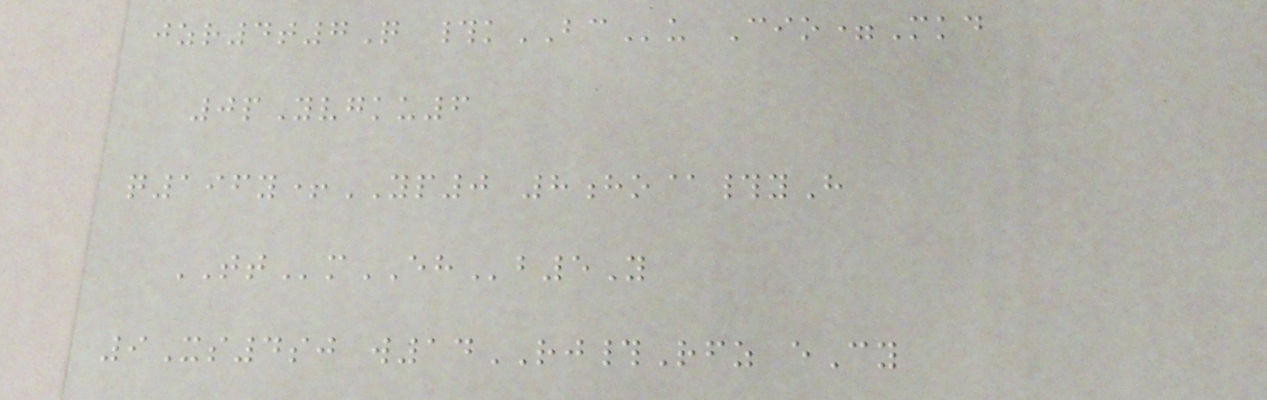jzr4t7Q #kBCu Cio=Mkd
0pYvgku6
q196y+YP0 8ho@#yH
TTmEHb5Y
9Xs4sj w14RJ#Rfz eCy
